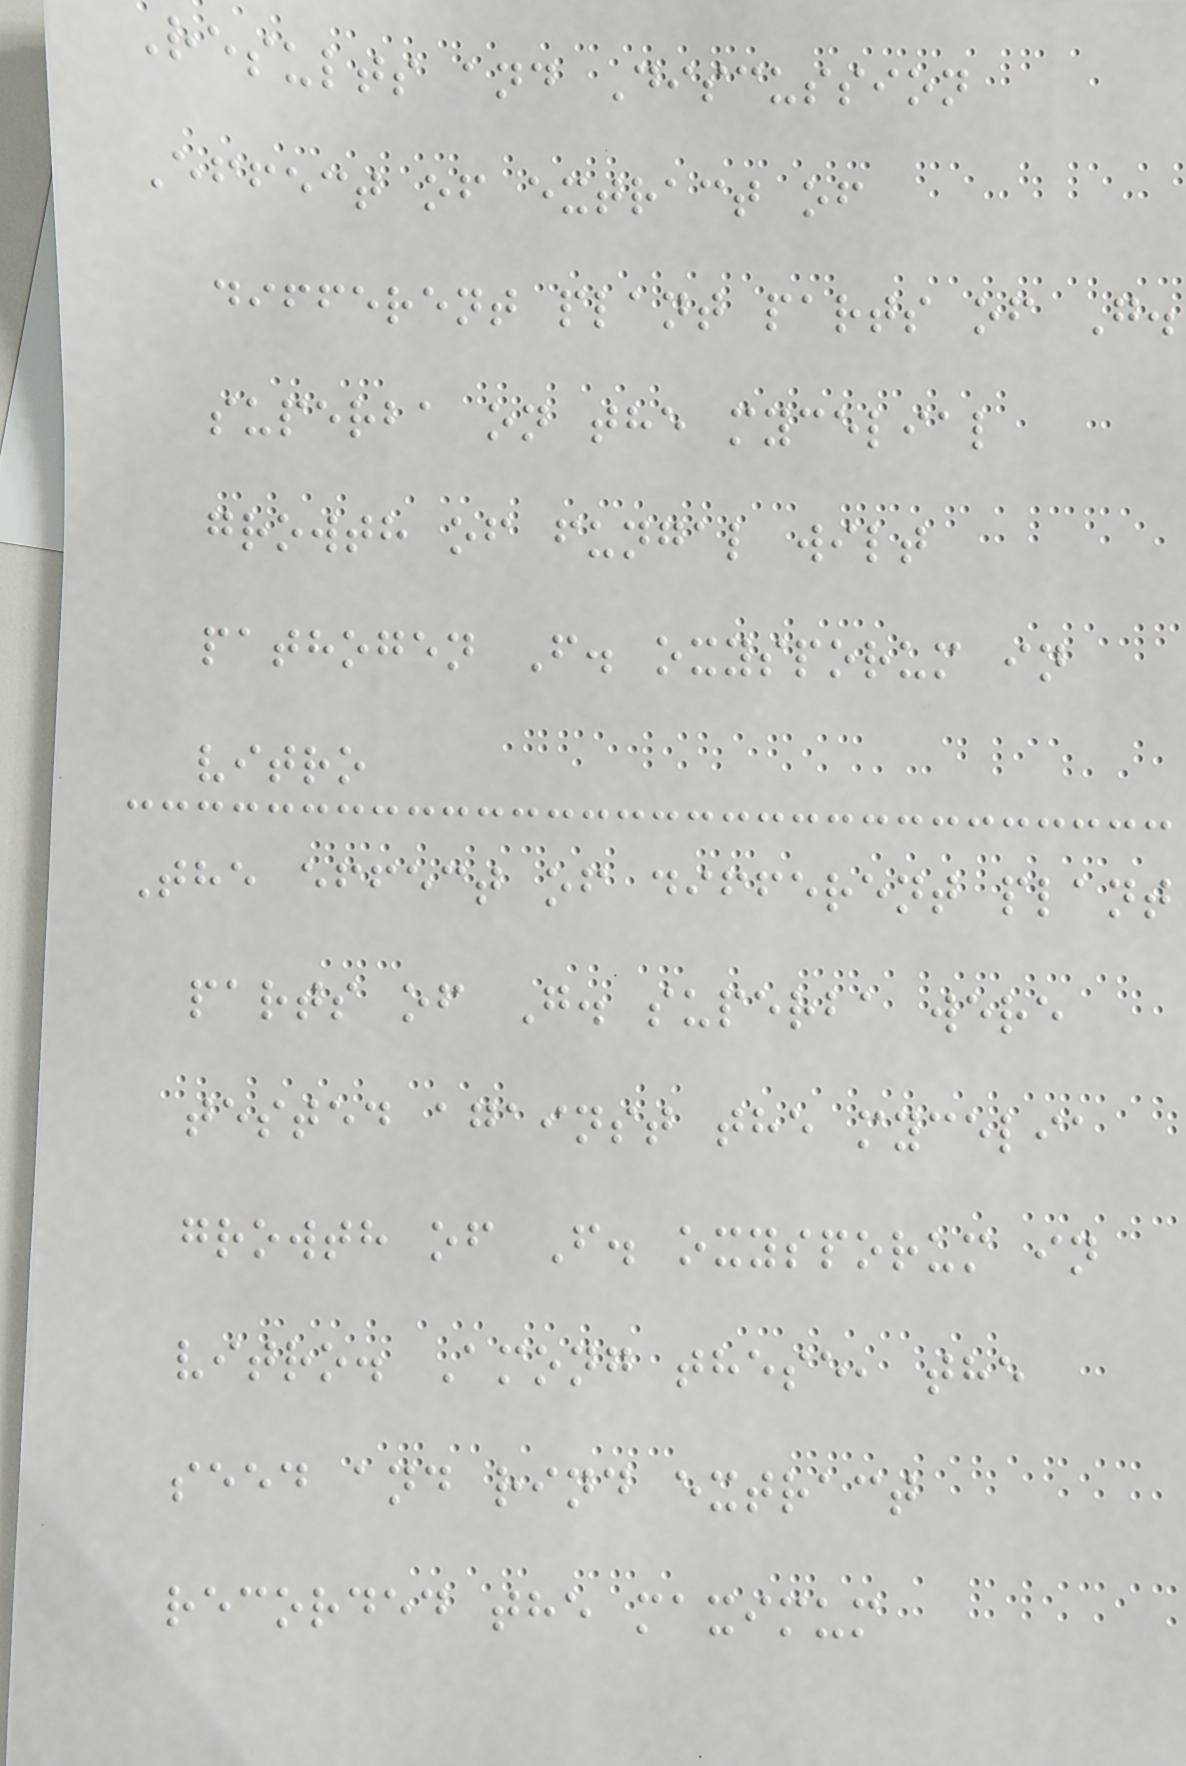Results and Discussion
Effect of extract of
different plant parts of G.
superba on the mycelial
growth of fungal wilt
pathogen F. oxysporum in
vitro
The effect of different plant
parts of G. superba were
tested against the mycelia
growth of F. oxysporum in
vitro. Among these, the
seed and rind extract
recorded the maximum
